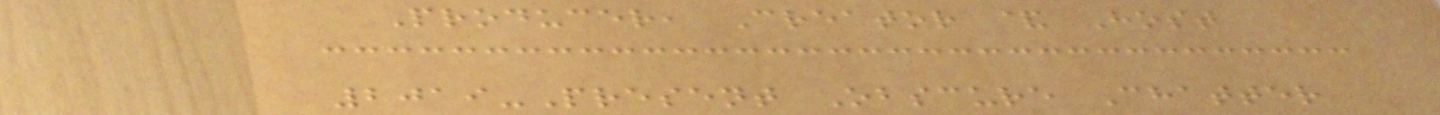Producer, Creator & Host
2019-Present Obscure Chatter
